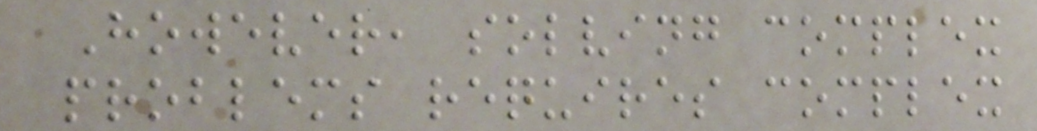However, solving complex
problems requires complex
